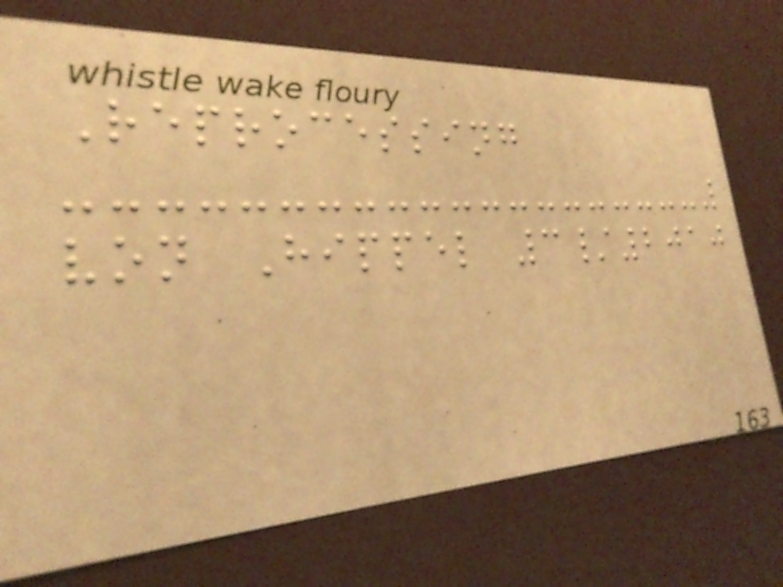Reprocessing
von Hippel 3/2010
